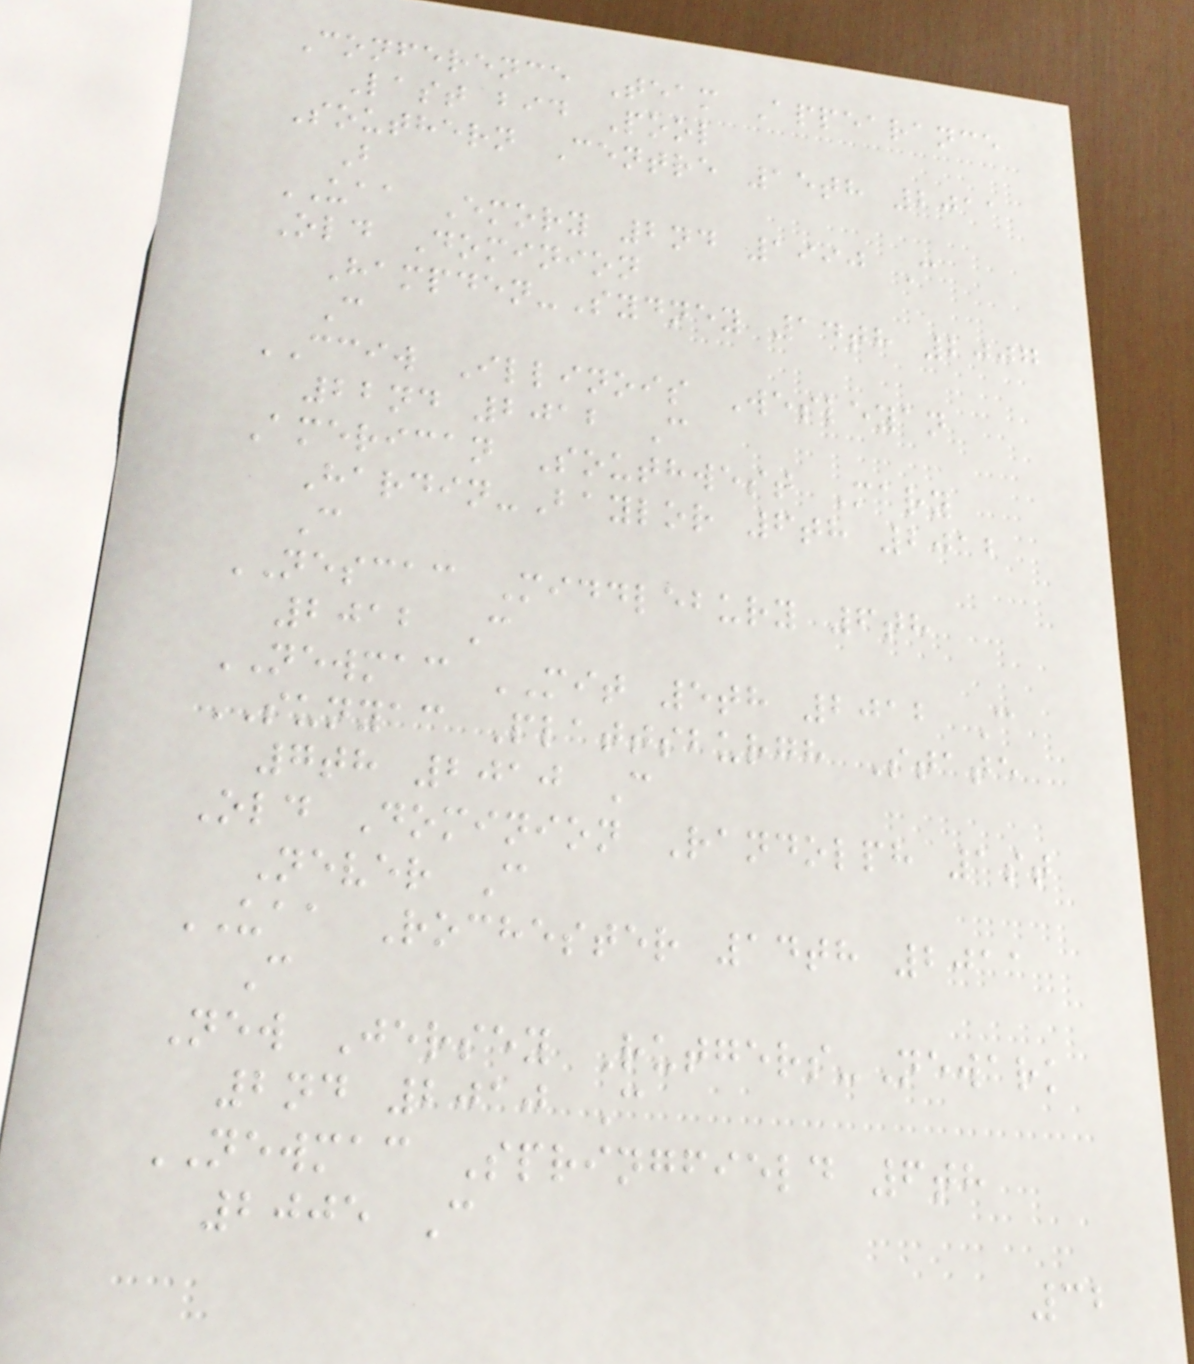Conference Team Appearance
Last bid Pool
Southern Centre 15th 2011
B
UAA Emory 2nd 1990 C
Old Dominion
Hampden-Sydney 14th 2007
C
CCIW Illinois Wesleyan
22nd 2012 C
American Southwest Mary
Hardin-Baylor 6th 2012
C
NESCAC Middlebury 6th
2012 C
NEWMAC MIT 5th 2012 C
SUNYAC Plattsburgh State
7th 2010 C
Old Dominion Randolph 1st
Never C
UAA Rochester 14th 2011
C
New Jersey Rutgers-Newark
2nd 2010 C
NEWMAC Springfield 6th
2005 C
32
